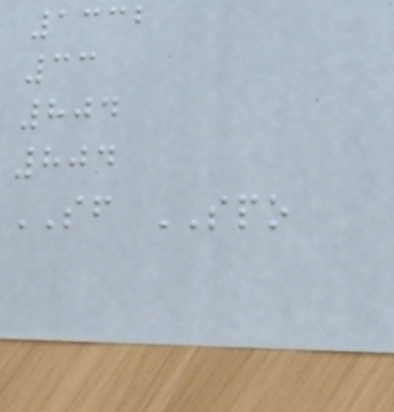1332
33
804
804
SF SPO
